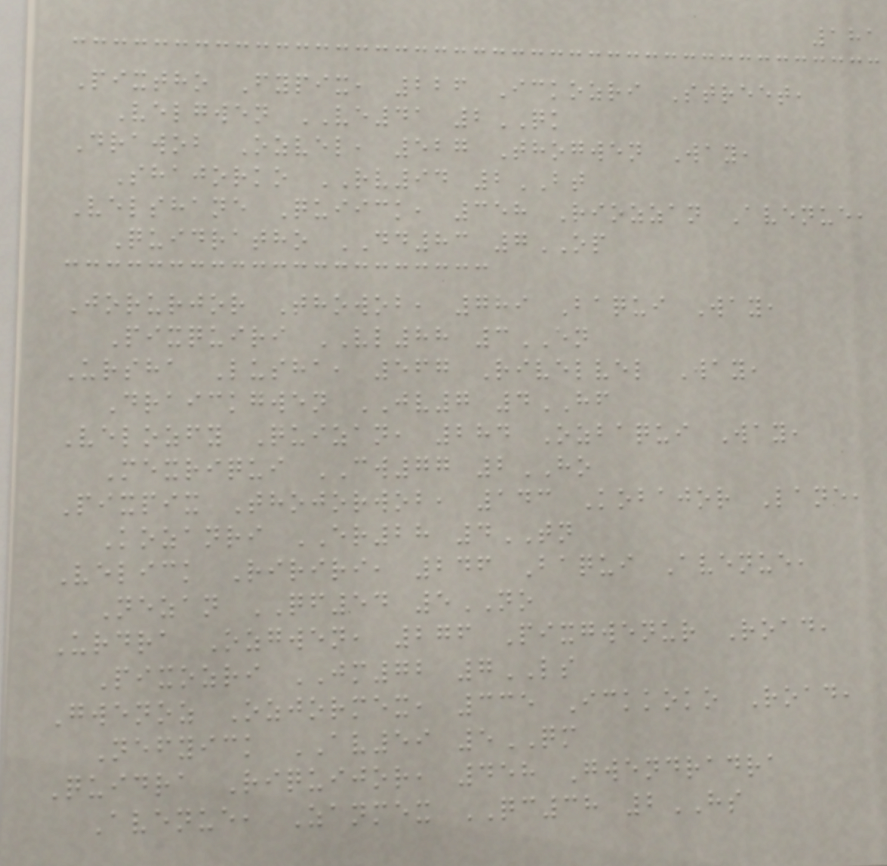181
Pixtho Fypix, 226 Ickozri Street,
Velgwen VE41 2QK
Drawob Ozvel, 527 Thogwen Way,
Shajorko RV94 2BT
Velshane Quiick, 358 Riozzan Avenue,
Quidratho DD83 7OP
Jorurjor Thowob, 789 Baqui Way,
Pixquiri VL88 3EN
Ursha Lusha, 567 Rivelvel Way,
Draickgwen JV7 4HF
Velozfy Quizan, 284 Ozbaqui Way,
Mexriqui CW77 2HO
Pixpix Thojorwob, 143 Kobajor Lane,
Kozanri ER28 4TN
Velick Ririri, 246 Baqui Avenue,
Nezan QF54 5NO
Urdra Ozgwen, 276 Pixgwenur Road,
Pixozri JM72 7LS
Gwenoz Ozjormex, 335 Ickkoko Road,
Nefyick AV59 5QM
Quidra Riquijor, 458 Gwendradra
Avenue, Zanmex QC38 2HS
